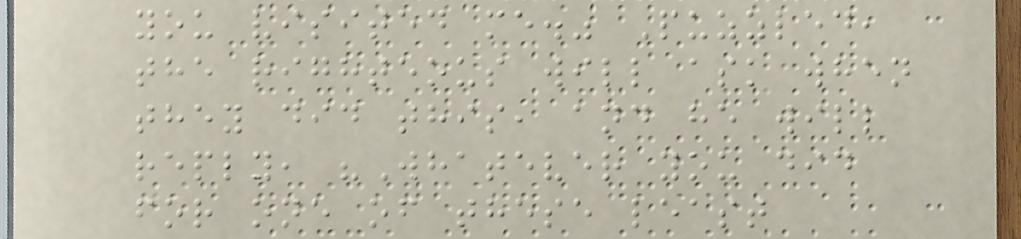you visited me." Puzzled,
the righteous will ask when
they did this, and he will
reply, "Whatever you did
for one of these least
